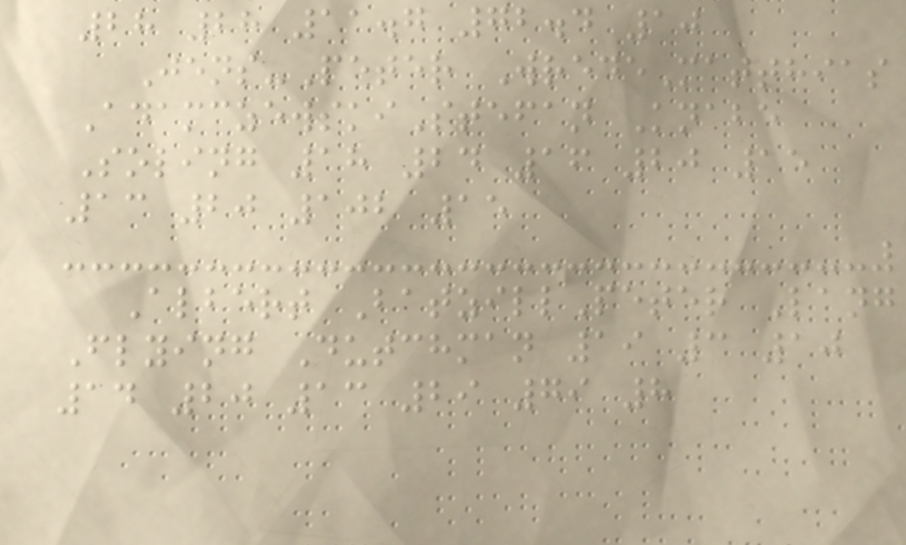28 28 11.7 72.4 10
Jens-Peter WredeMatthias
AdamczewskiStefan Knabe
Soling 18 24 16 20 15
13 20 102 15
Albert BatzillPeter Lang
Flying Dutchman 19 3 10
14 20 13 29 79 8
